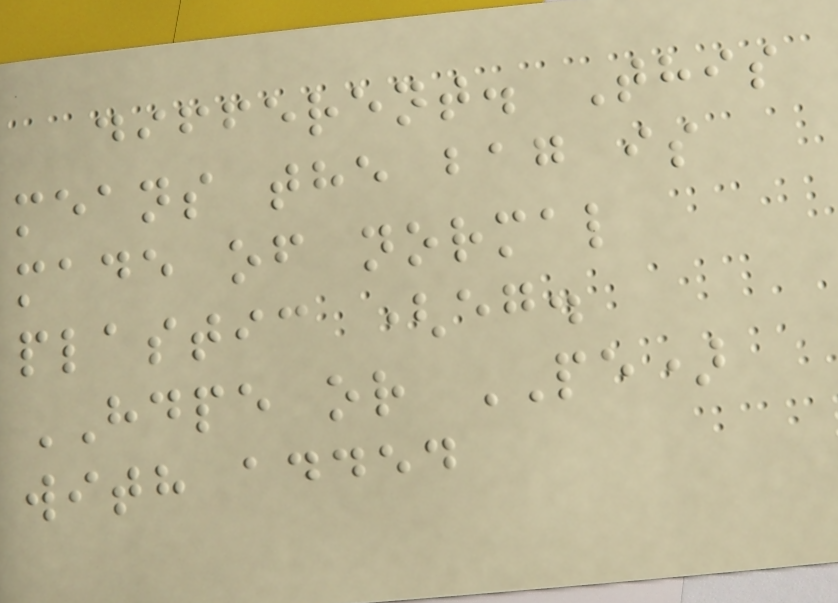different. This
means the bag is
made of normal
plastic (eg.
HDPE or PE)
with added
